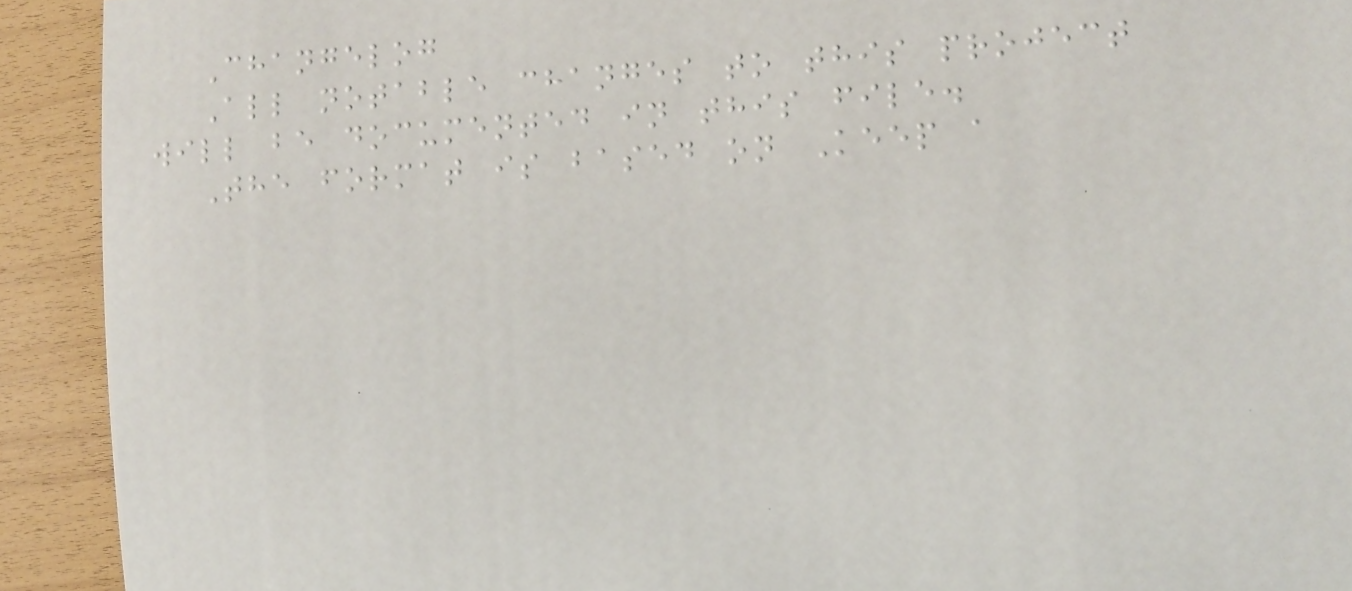Changelog
All notable changes to this project
will be documented in this file.
The format is based on Keep a
